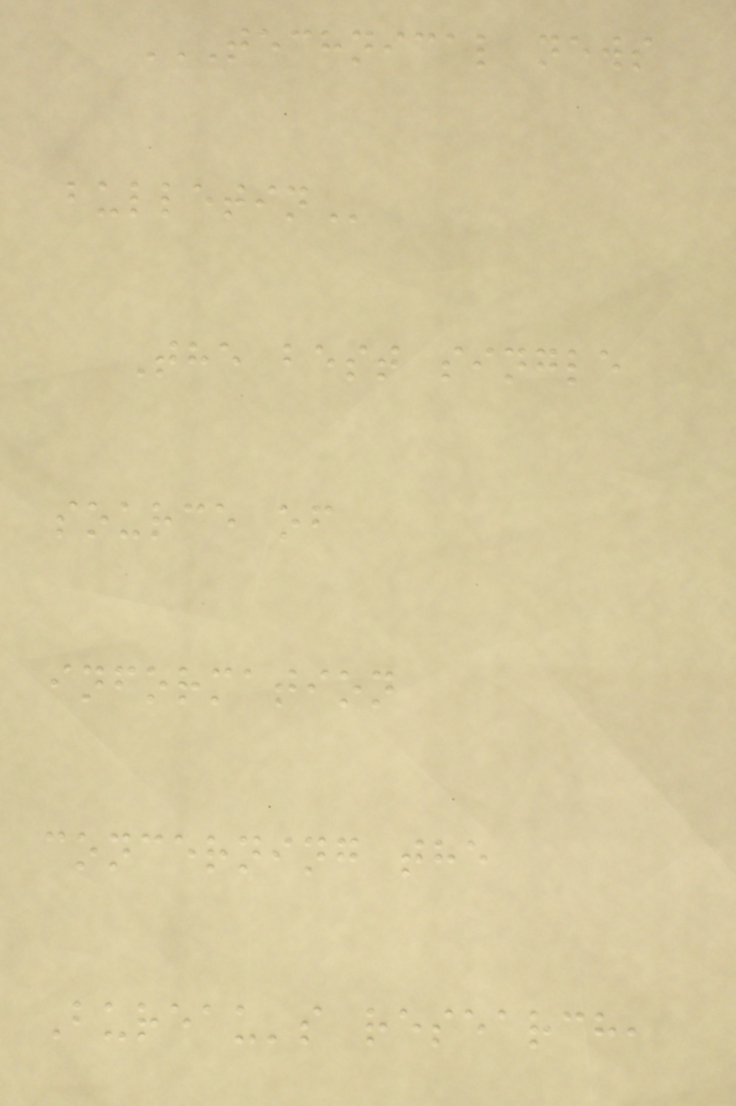TECHNICAL NEWS
BULLETIN
The best single
source of
information
concerning the
Bureau's research,
